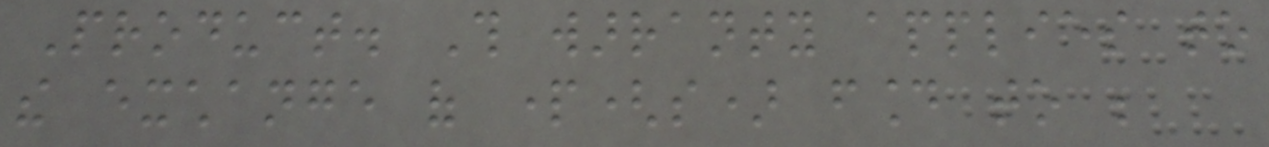Product. This warranty applies to
the exchange of part(s) found to be
